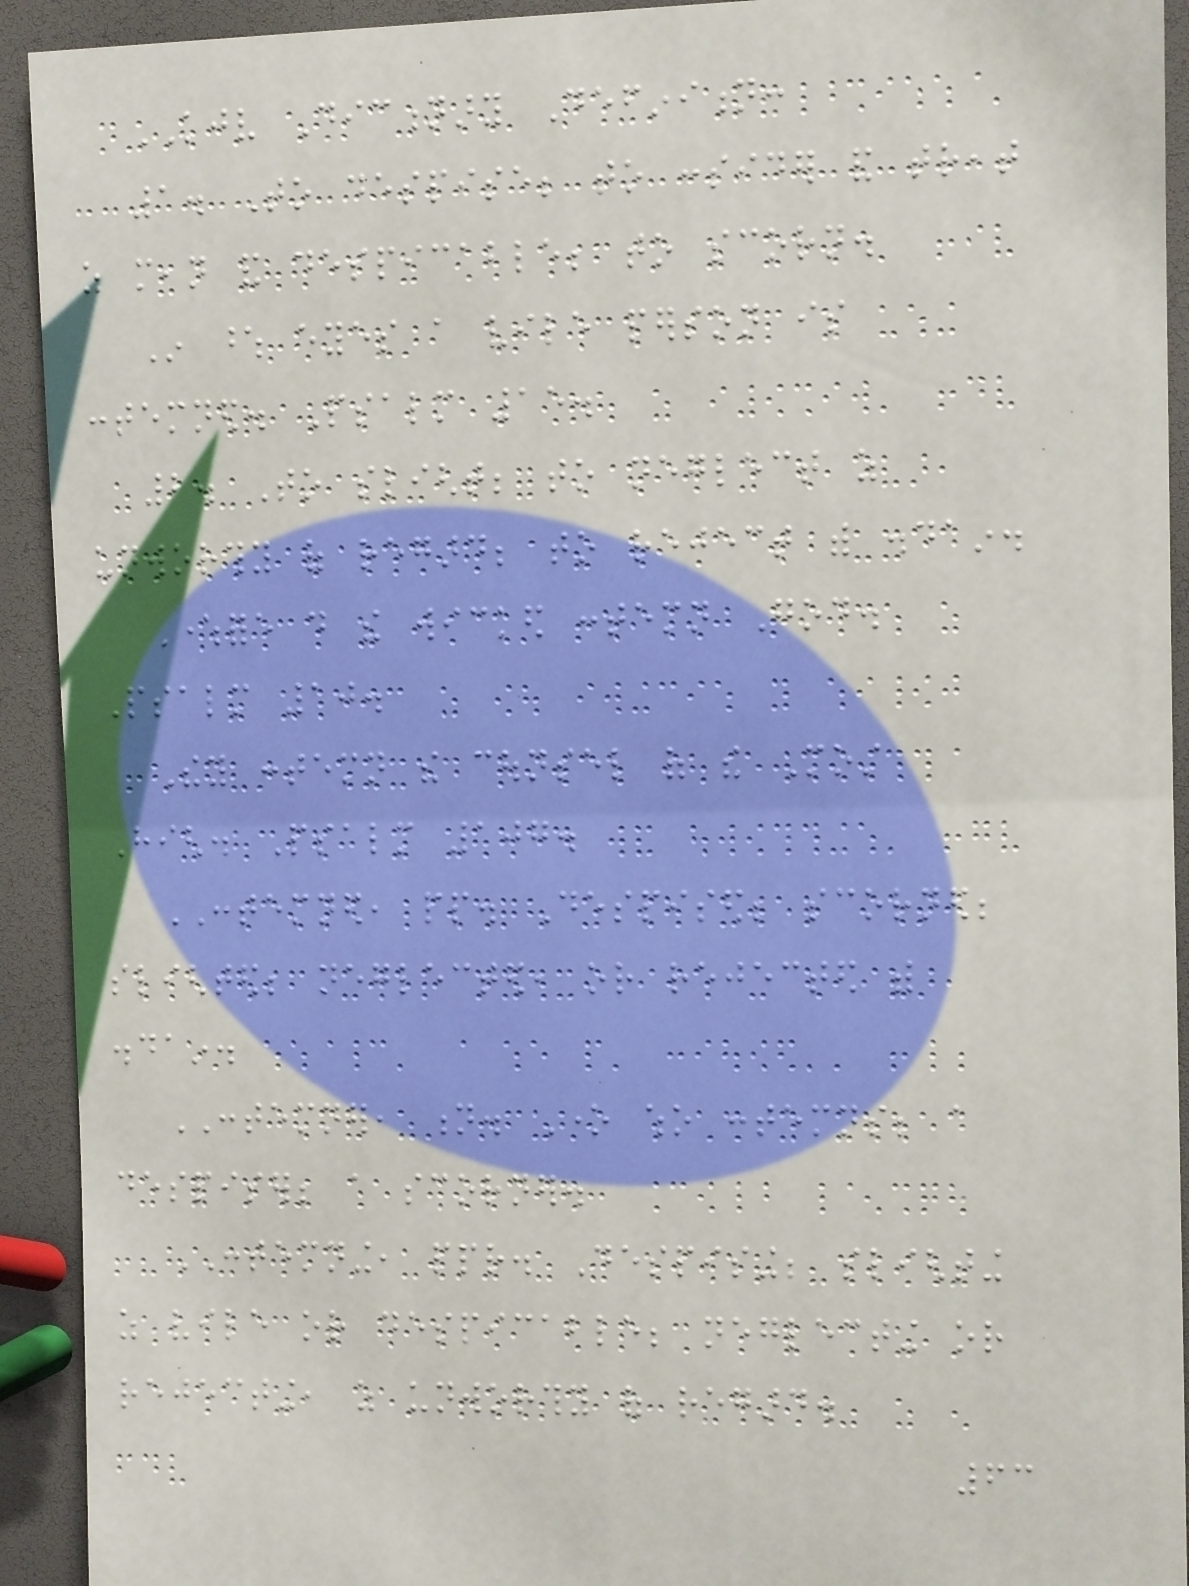KJV Dictionary Definition:
1. To despise; to consider and treat
as mean and despicable; to scorn.
In whose eyes a vile person is
contemned. Psalm 15.
2. To slight; to neglect as
unworthy of regard; to reject with disdain.
Wherefore do the wicked contemn God.
Psalm 10.
They contemn the counsel of the Most
High. Psalm 107.
CONTEMNED, pp. Despised; scorned;
slighted; neglected, or rejected with
disdain.
CONTEMNER, n. One who contemns; a
despiser; a scorner.
CONTEMNING, ppr. Despising; slighting
as vile or despicable; neglecting or
rejecting, as unworthy of regard.
63
